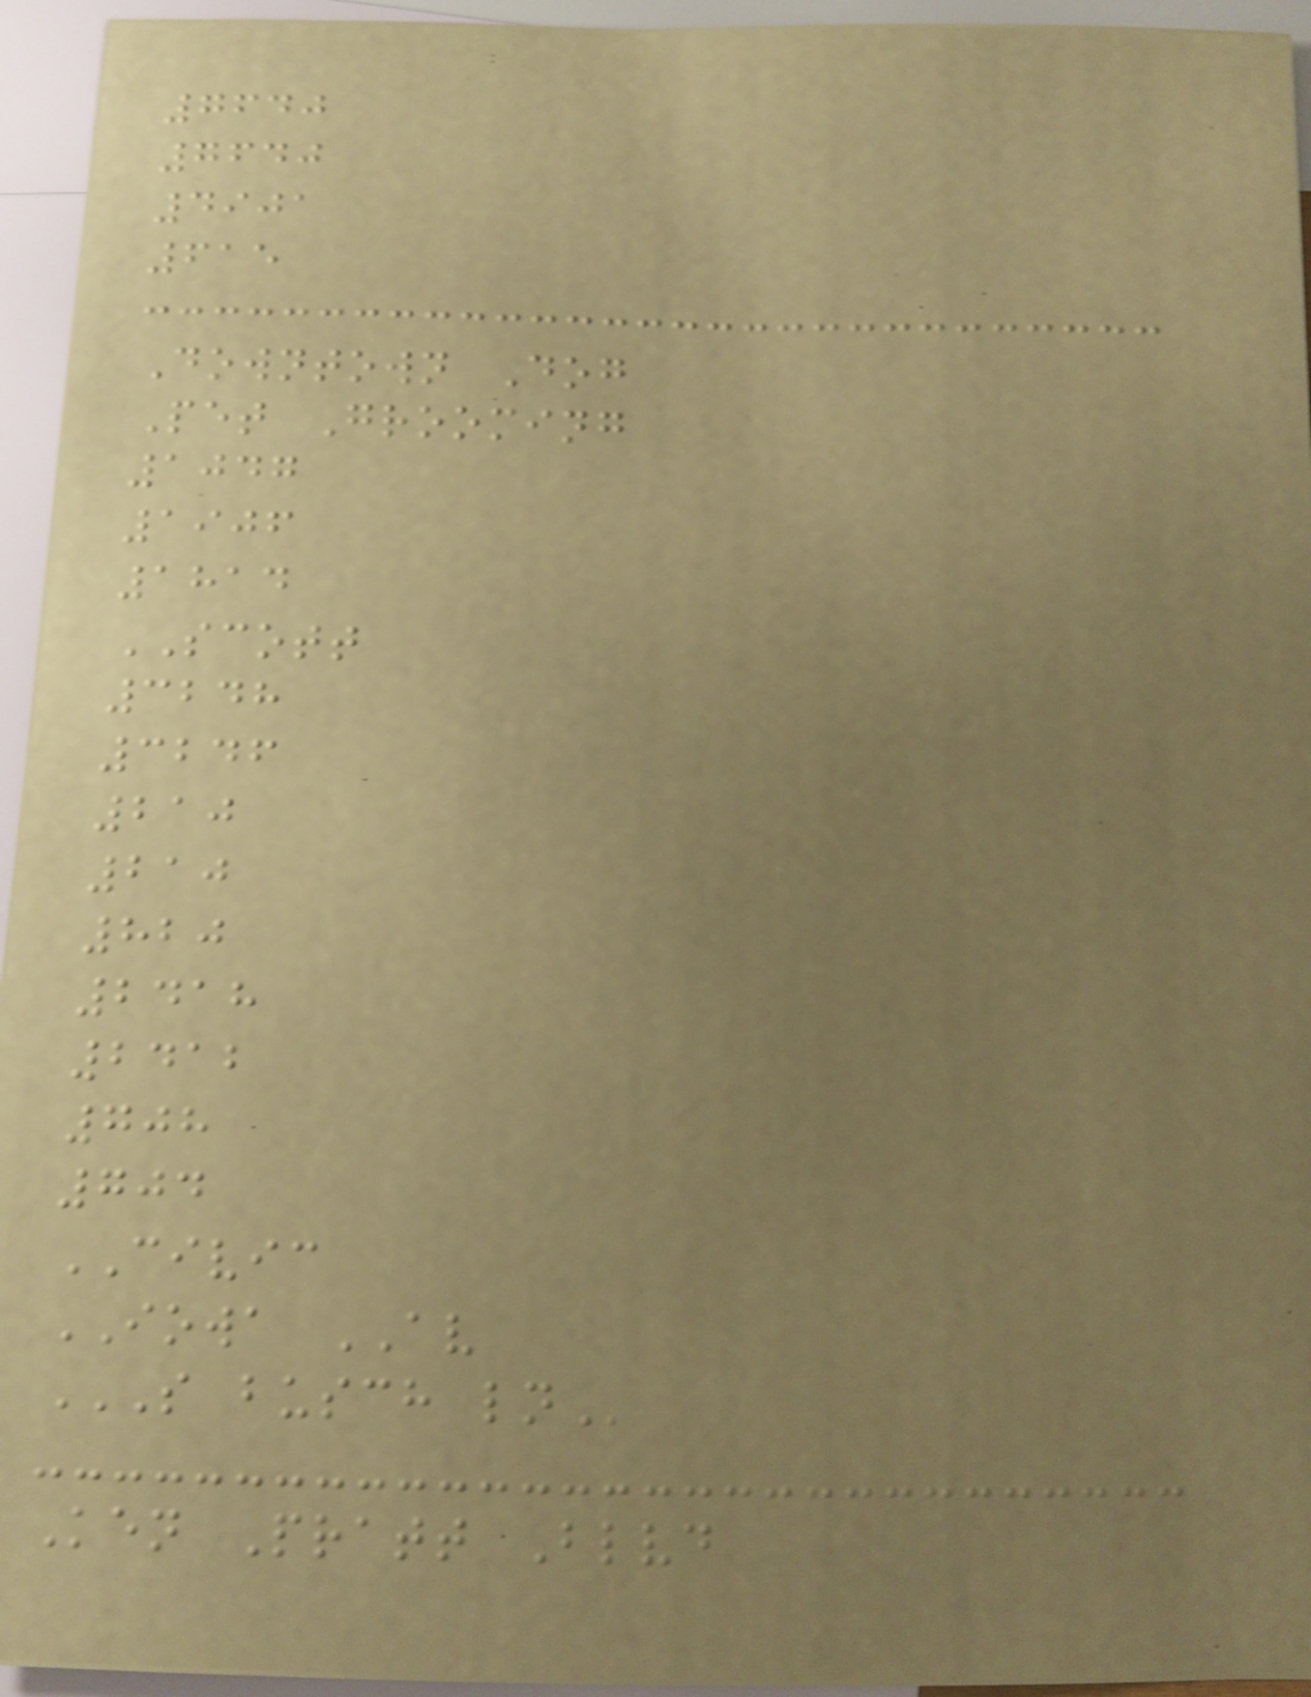7640
7640
4901
615
Downtown Dog
Pet Grooming
1047
1906
1814
SCOTT
3248
3246
210
210
820
2418
2412
708
704
CIVIC
IOWA AV
S BUSCH LN
Ken Pratt Blvd
